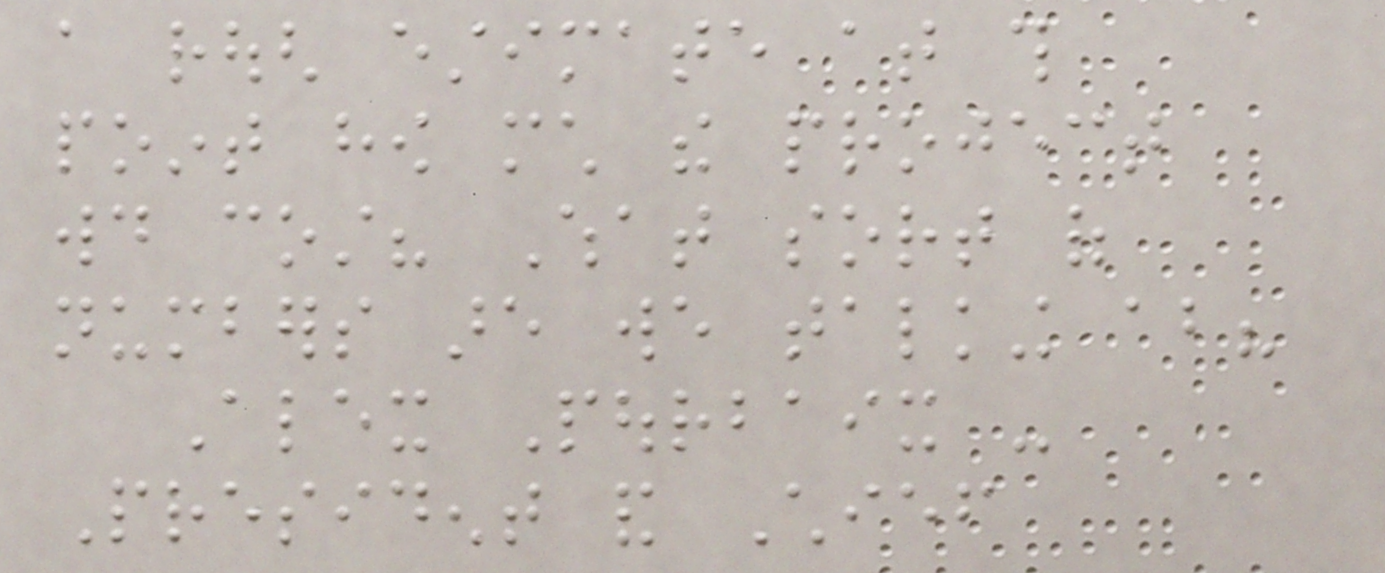a rough estimate at this
point how much the project
would cost? What sort of
numbers are we talking about?
Alex Pourbaix -
President and Chief
